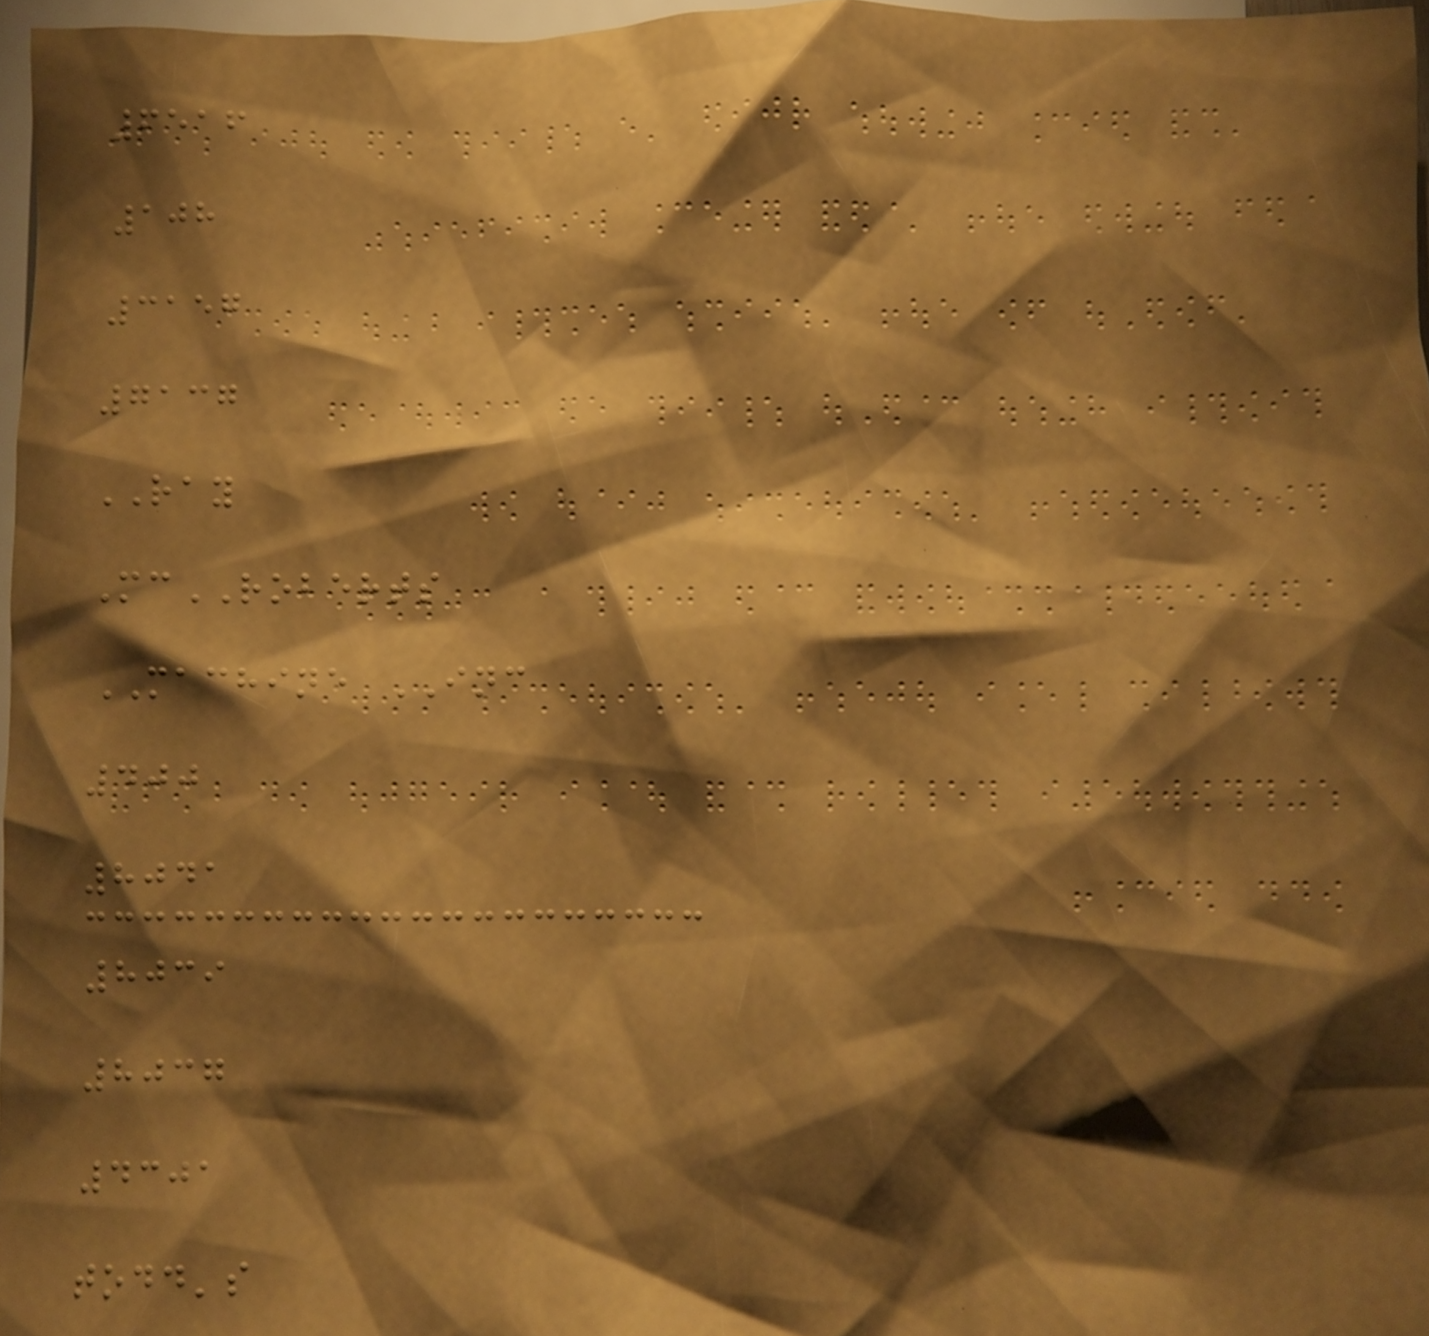6516
108
3157
7137
RAY
McROBERTS
MACHINE INC
400
8041
8039
8037
4301
todd's
